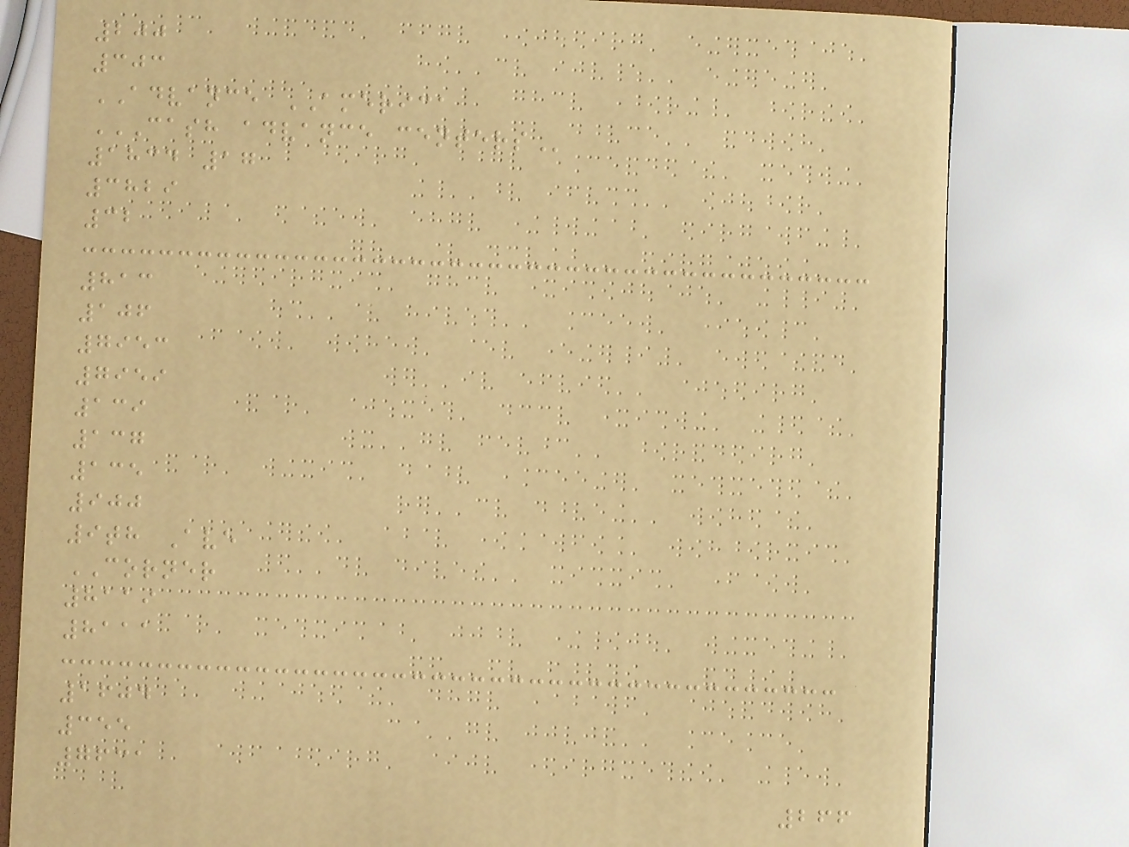200
303
ADVANCE AMERICA
CASH ADVANCE CENTERS
1834 17
3829
32
813
106
7953
7959
139
137
135
900
9th Ave
CORNER
8119
8111
1604
355
7631
266
